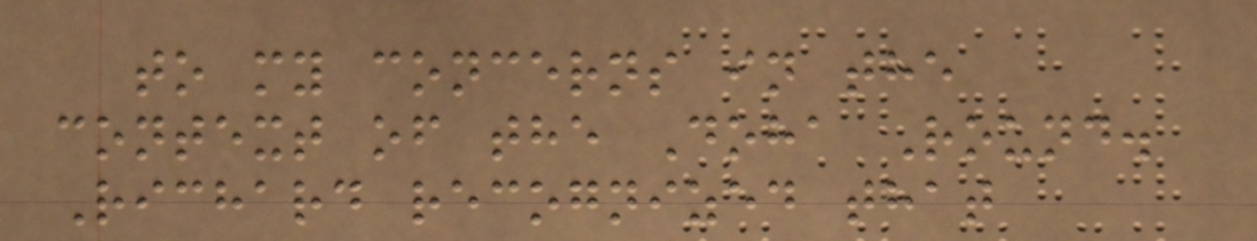to my concerns in the
context of the Doha Round.
Richard recognized that
